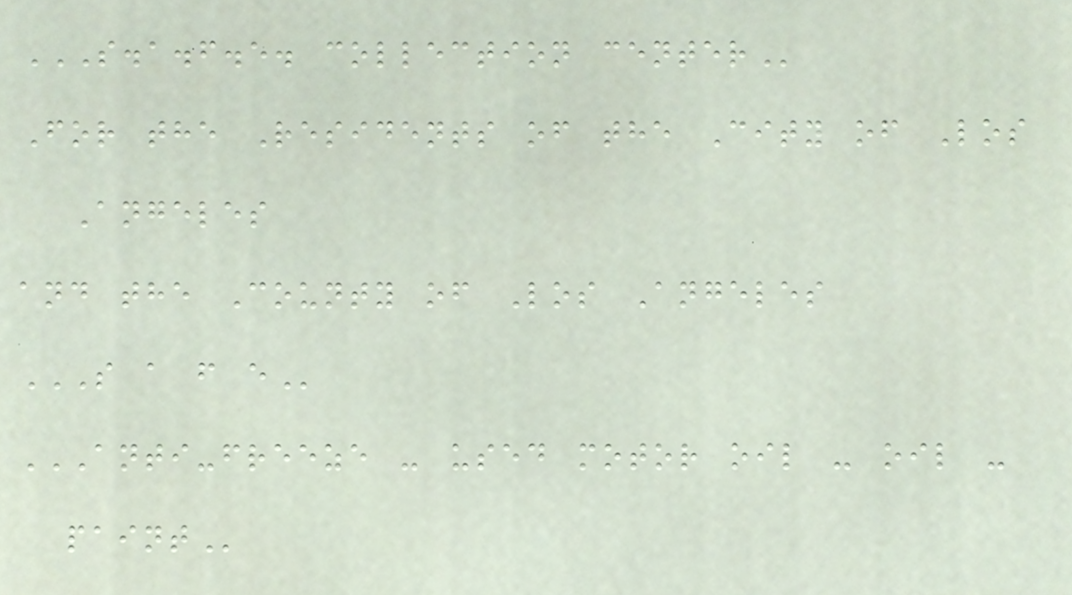S.A.F.E. COLLECTION CENTER
For the Residents of the City of Los
Angeles
and the County of Los Angeles
S A F E
ANTI-FREEZE - USED MOTOR OIL - OIL -
PAINT
